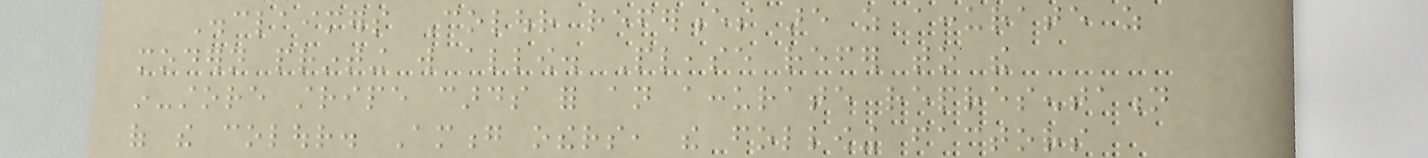Disclaimers Colour references are as accurate as
modern printing will allow. Please refer to the
in-store stripe cards for an accurate representation
of the colour. Among others, the following factors
